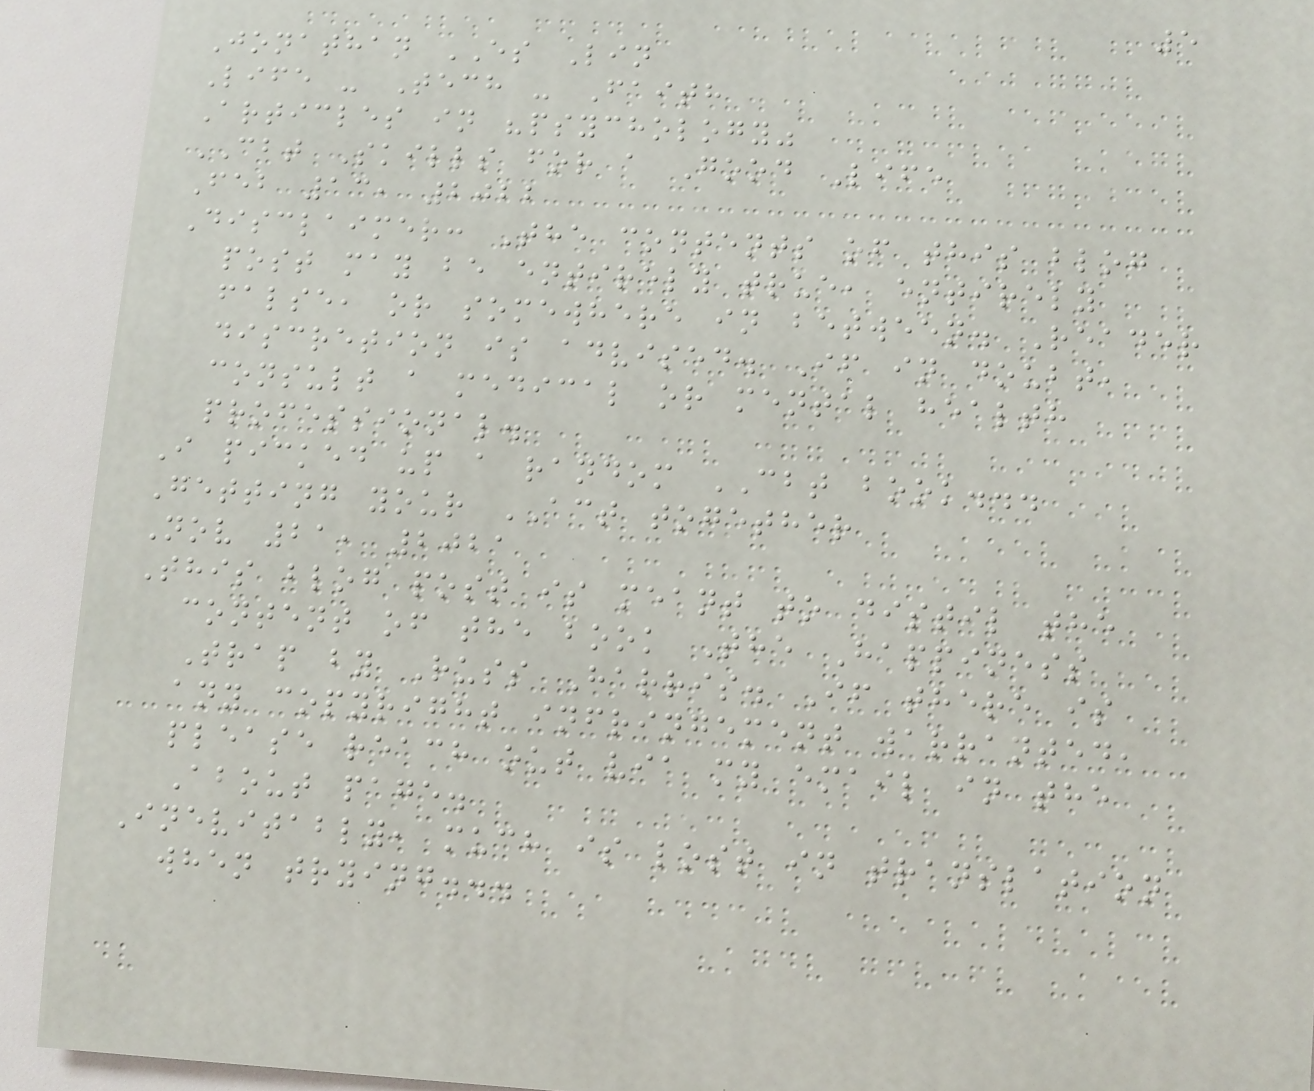5
Jonathan ES Lin
Life - Tech - Faith
Articles in "psychology"
CBT Skills for a Good Life
Feb 13, 2022
Disclaimer: The contents of this blog
post may be entirely true, entirely
false, or somewhere in between. Reader
discretion is advised. If in doubt,
consult a medical or mental health
professional.
I picked up a random CBT book...
Getting your ACT together
Nov 21, 2021
This blog post is meant to distil the
content of the book The Happiness
Trap by Russ Harris. If there is
any copyright infringement warranted,
please reach out via my email in the
About page.
Inevitably, much is lost in translation
when trying...
